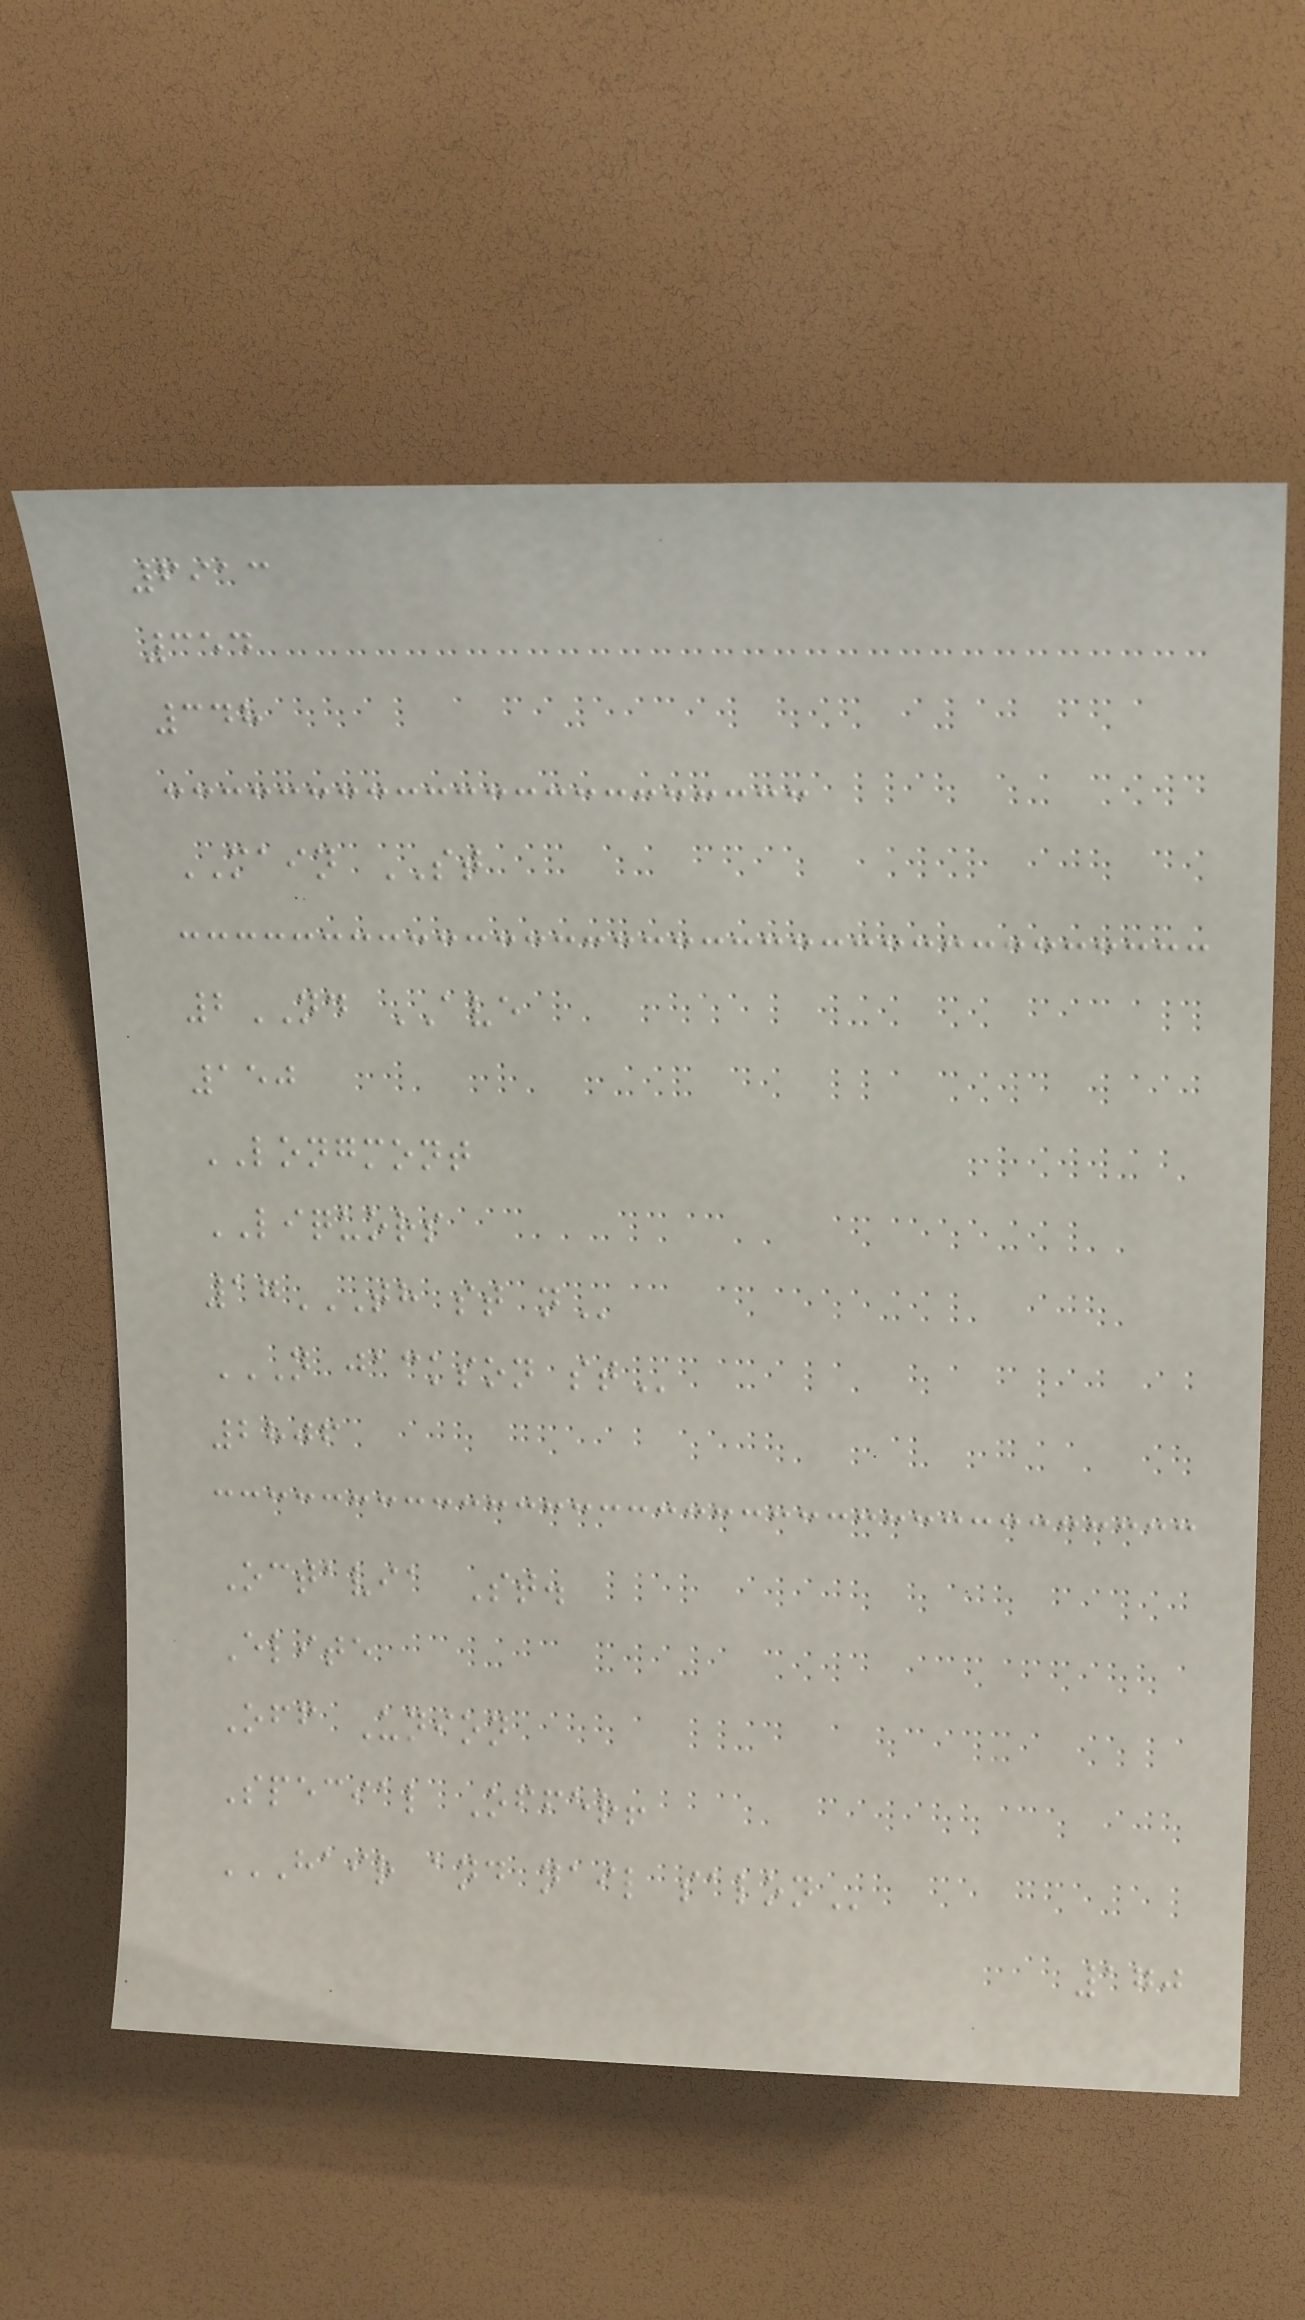6913
354
348
MAIN ST
2ND AVE
150
LONGMONT
LIQUORS
17TH ST N
N JACKSON ST
2806
Octavia St.
Elite
Off Union
Special Offer!
HAIR AND NAIL SALON
170
